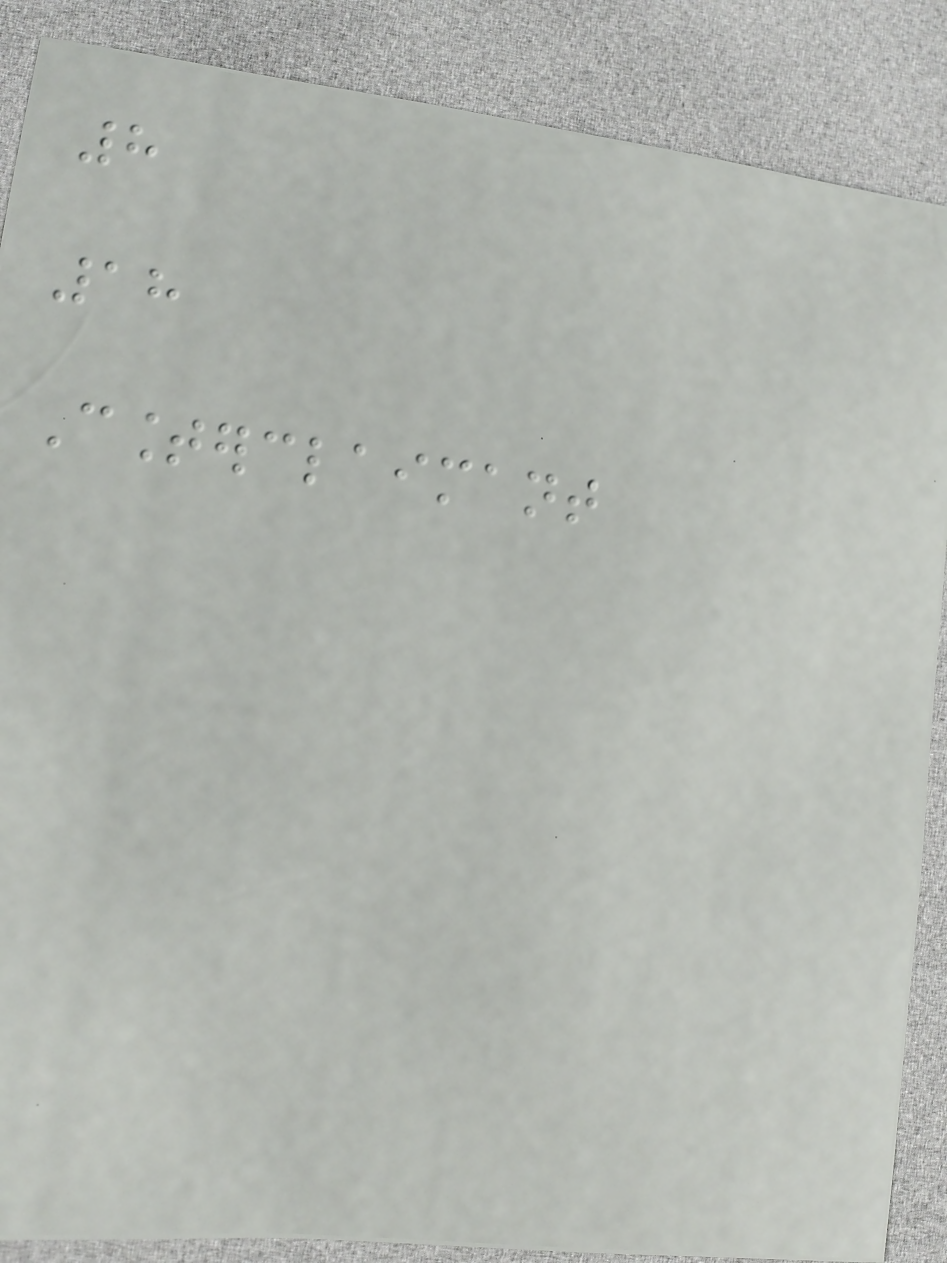8
18
Counterclaimant
